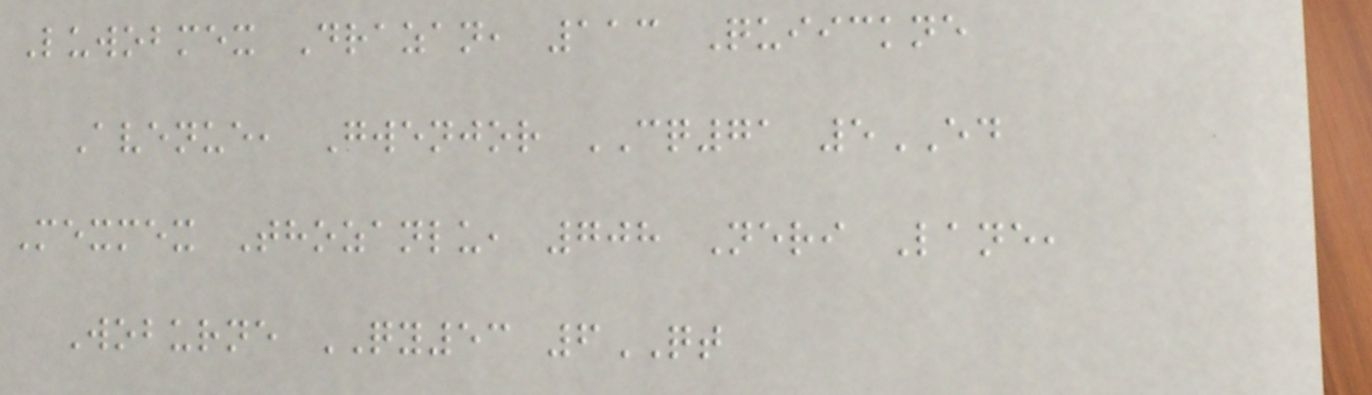Luwobmex Drazan, 113 Quiickne
Avenue, Gwenjor CQ71 5ED
Mexmex Thozanlu, 708 Neri Lane,
Woburne QY53 6QT
